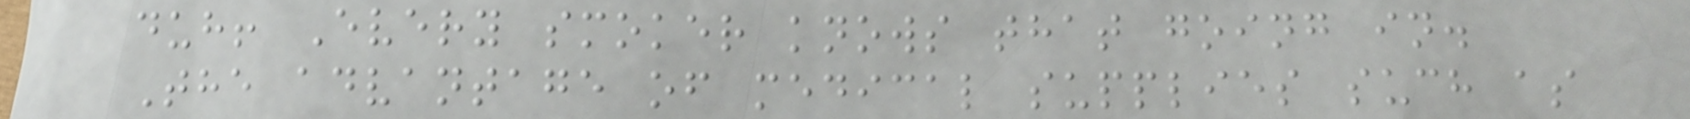duh! Every smoker knows that going in.
The advantage of medical supplies such as
